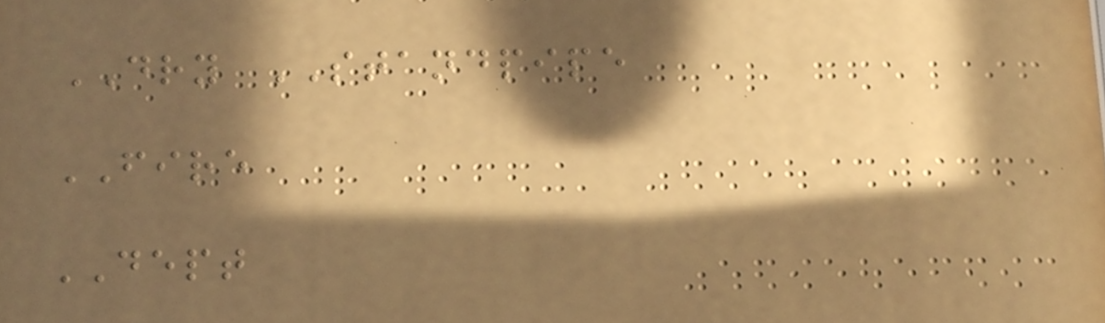DRY STANDPIPE
FIRE
DEPT
